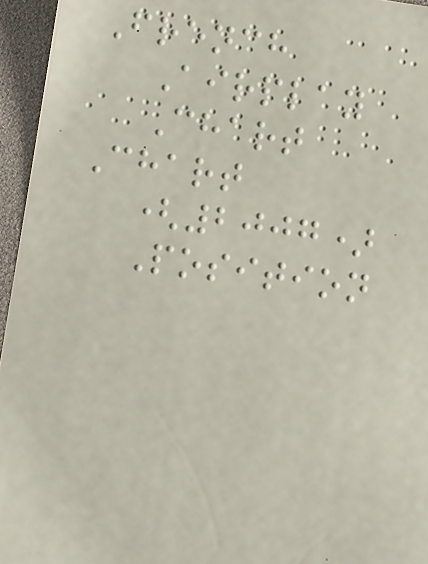French
Airplay
Chart
Chart
(2007)
Position
